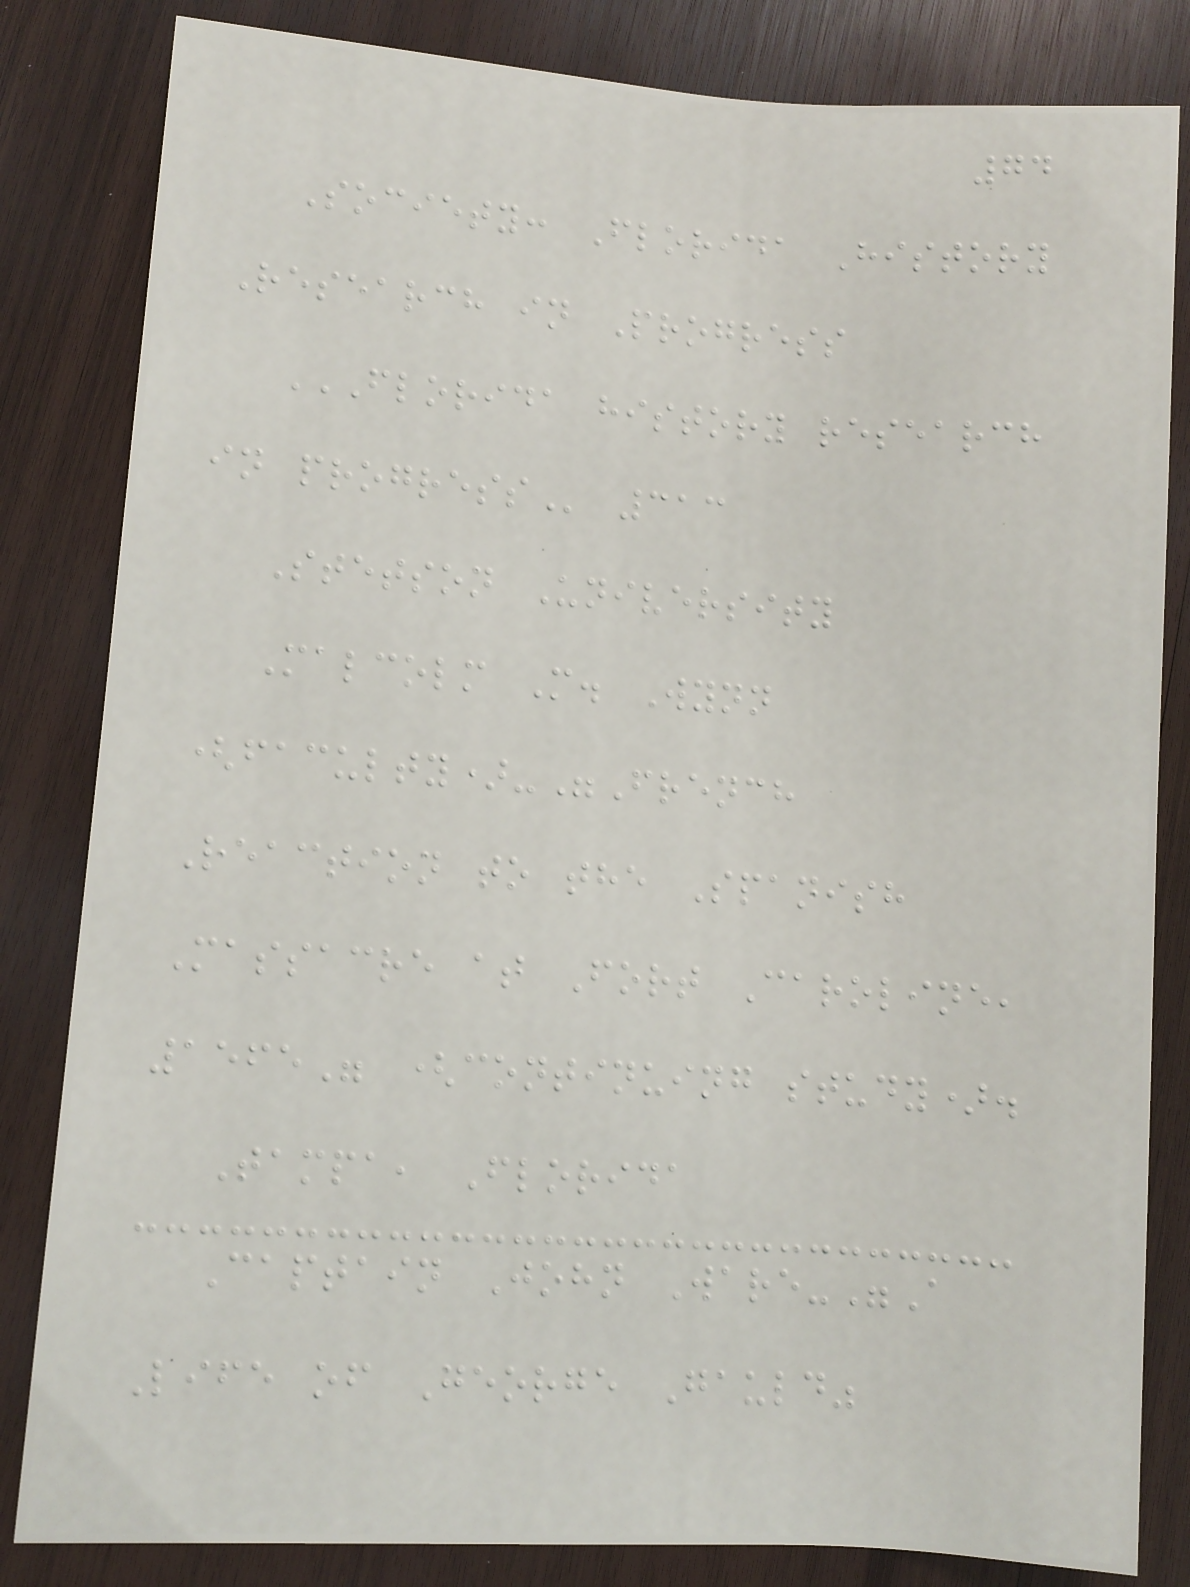74
Society: Florida History
Research in Progress
FLORIDA HISTORY RESEARCH
IN PROGRESS 313
Stetson University
Malcolm M. Wynn
(faculty)-"French
Reaction to the Spanish
Massacre at Fort Caroline,
1565" (continuing study).
Tampa, Florida
Captain John Ware-"A
Life of George Gauld"
